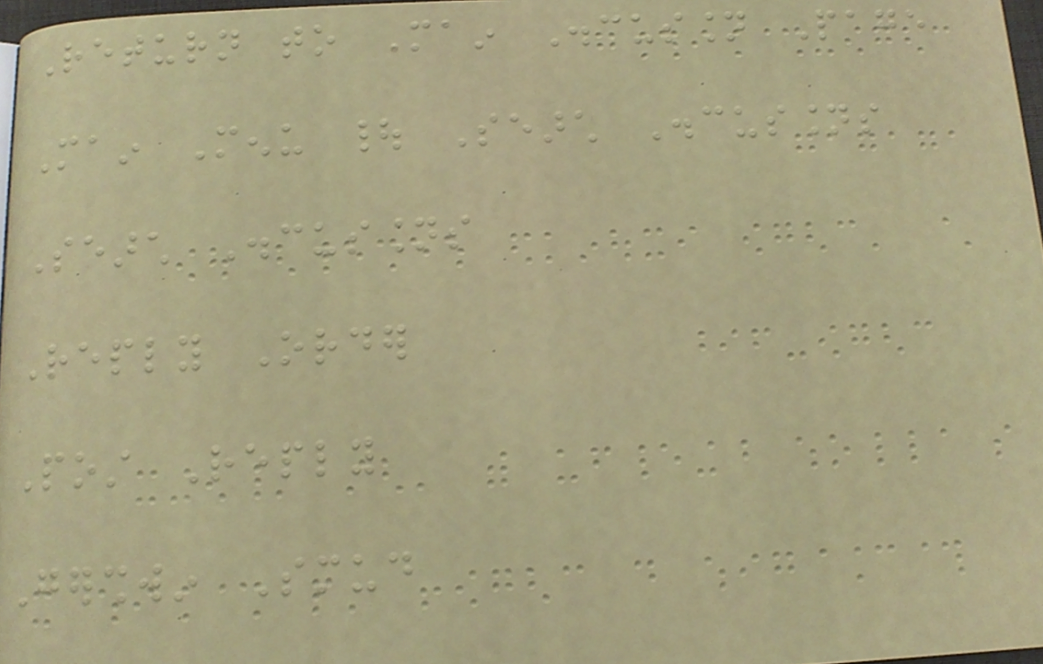Return to Main Discussion Page
Main Menu | Search Discussions
Search Discussions
Reply Order
Post Reply
Gershwin Smud
